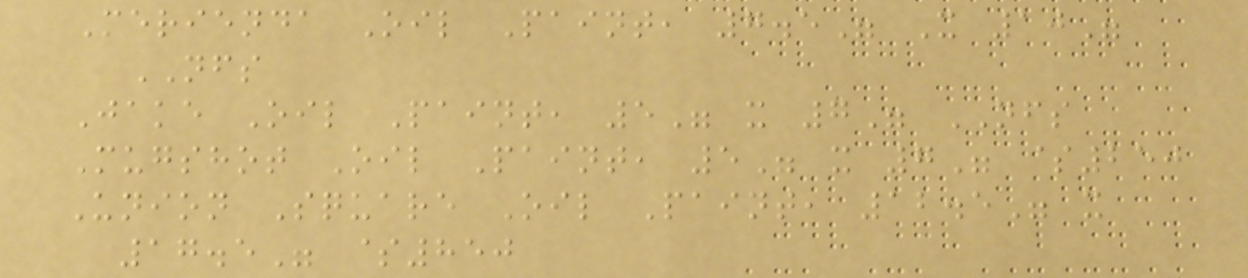Merienda Oil Paint, 7.5" X 10"
NFS
Jake Oil Paint, 5" x 7" NFS
Mugshot Oil Paint, 5" x 7" $250
Union Square Oil Paint, 12.5" x
17.5" $850
